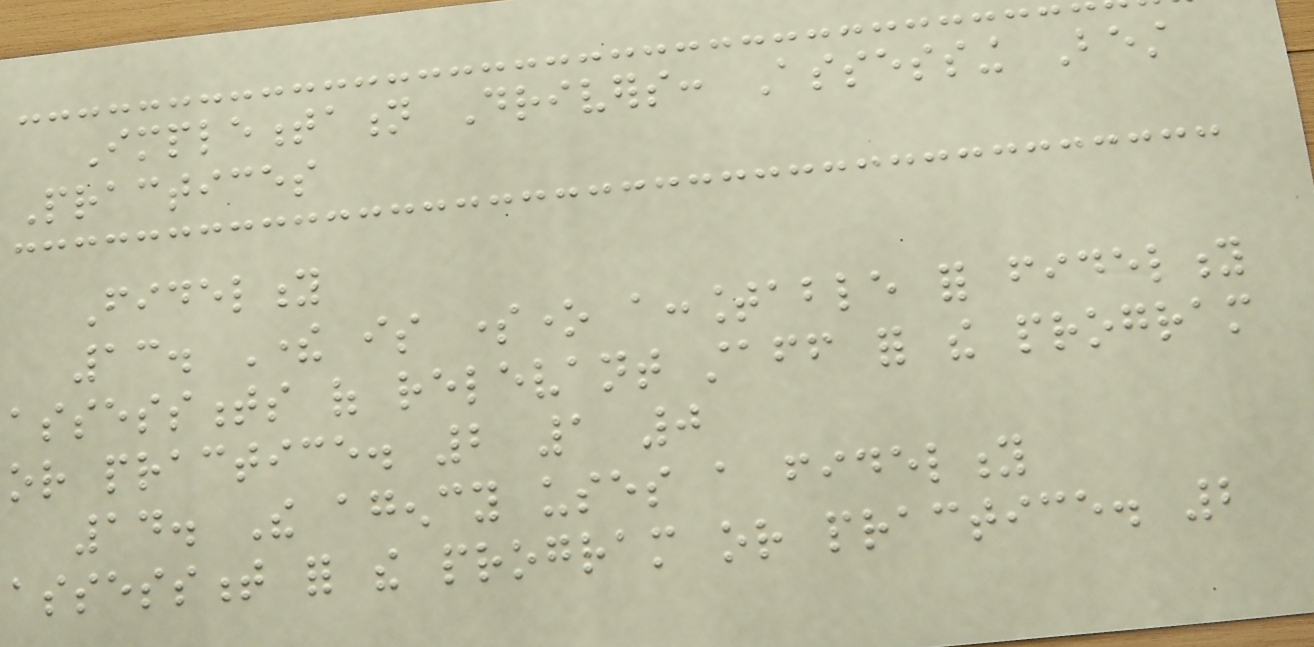Implementation Drivers: Assessing Best
Practices
Fidelity
13. There is someone accountable for fidelity
assessments of relevant staff for the program
or practice. 2 1 0
14. The agency uses a fidelity
assessment for the program or practice. 2
